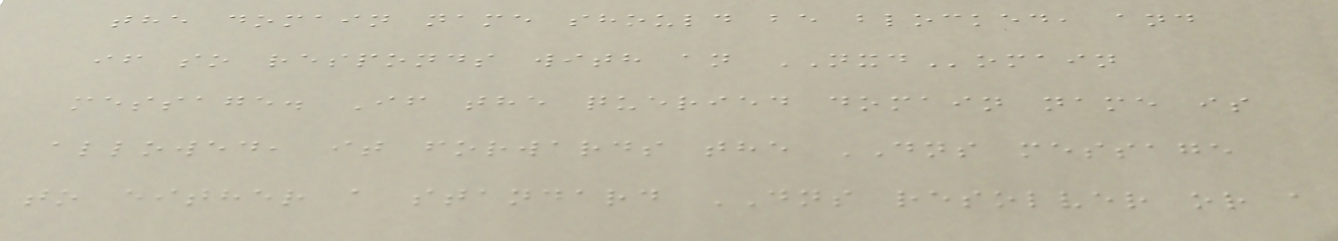the domain name should be blocked, and
if so responds with an NXDomain
message. If the queried domain name is
allowed, it forwards the DNS message
to either a standard DNS resolver or a
